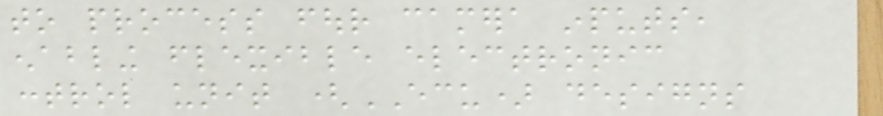to process four camera inputs,
enabling flexible electronic
control unit (ECU) designs
